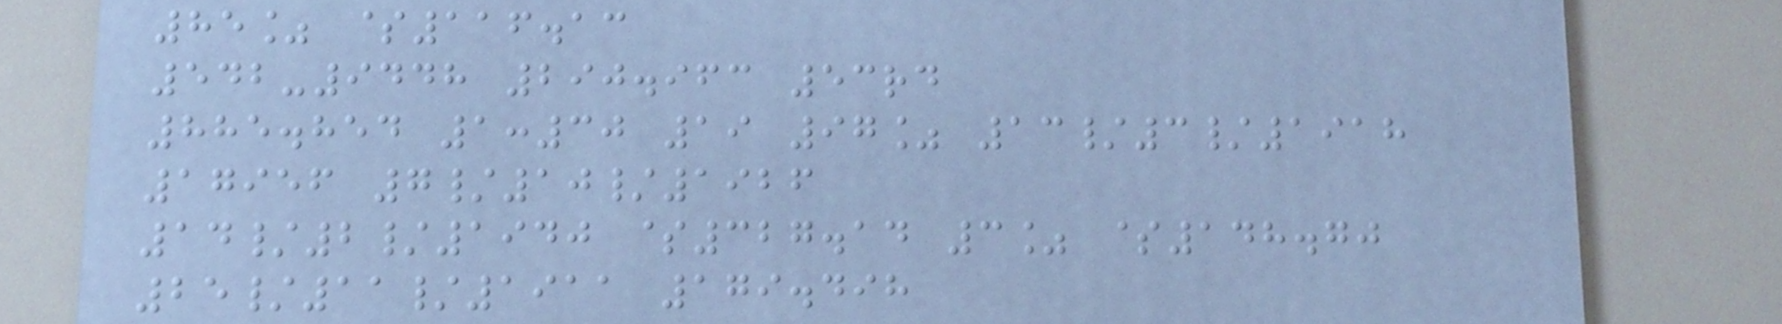85% $116.13
542-9448 290.963 53rd
885.854 1:30 19 97% 13/3/1918
17956 7/10/1926
14/2/1940 $327.14 3% $148.70
25/11/1911 179.498
